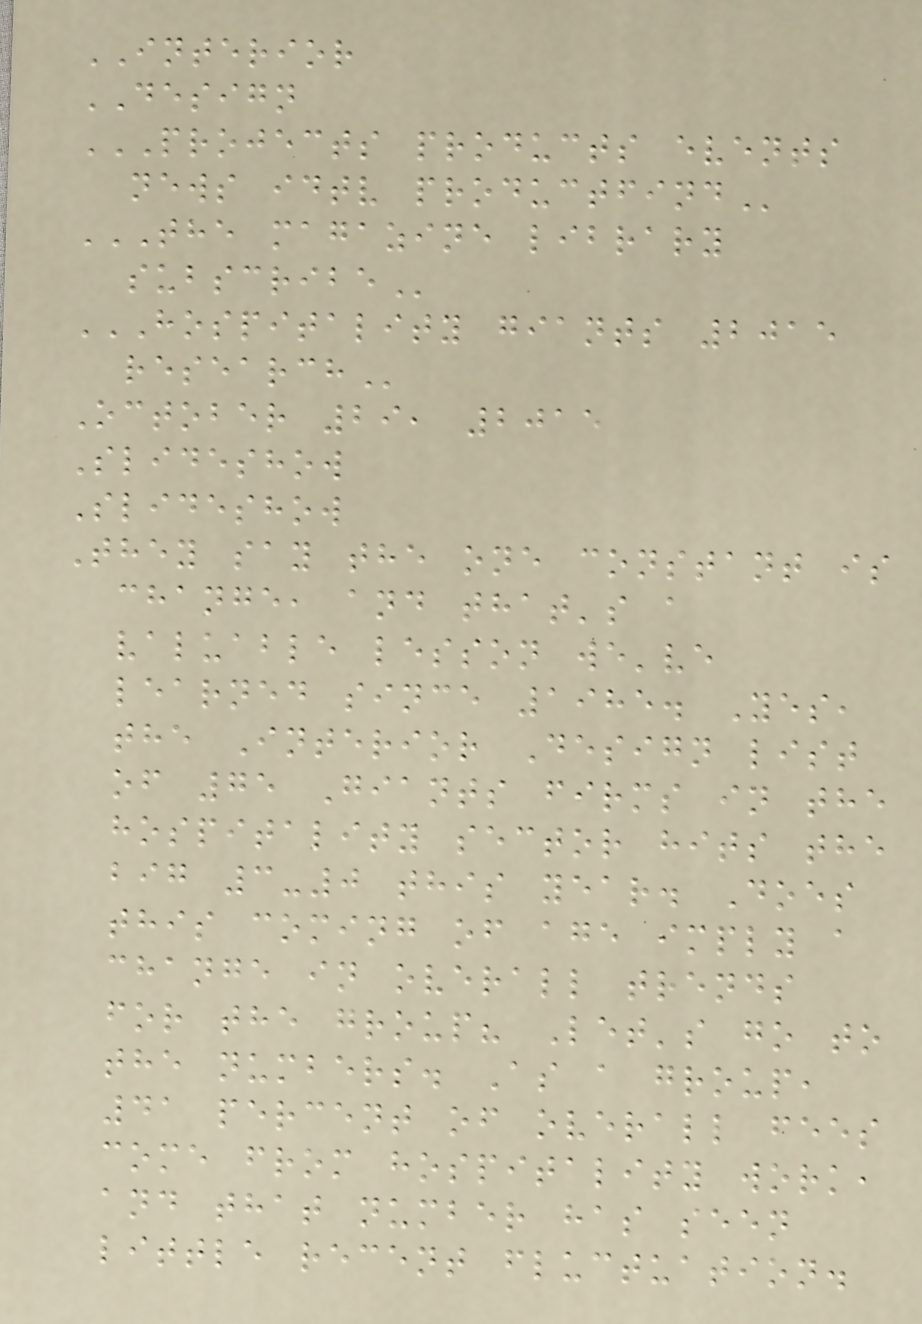INTERIOR
DESIGN
PROJECTS PRODUCTS EVENTS
NEWS IDTV PRODUCTFIND
THE MAGAZINE LIBRARY
SUBSCRIBE
HOSPITALITY GIANTS 2015
RESEARCH
October 29, 2015
Slideshow
Slideshow
They say the one constant is
change, and that's a
valuable lesson we've
learned since 1985. Yes,
the Interior Design list
of 75 Giants firms in the
hospitality sector hits the
big 3-0 this year. Does
this coming of age imply a
change in overall trends
for the group? Let's go to
the numbers. As a group,
41 percent of overall fees
come from hospitality work,
and that number has seen
little recent fluctuation.
